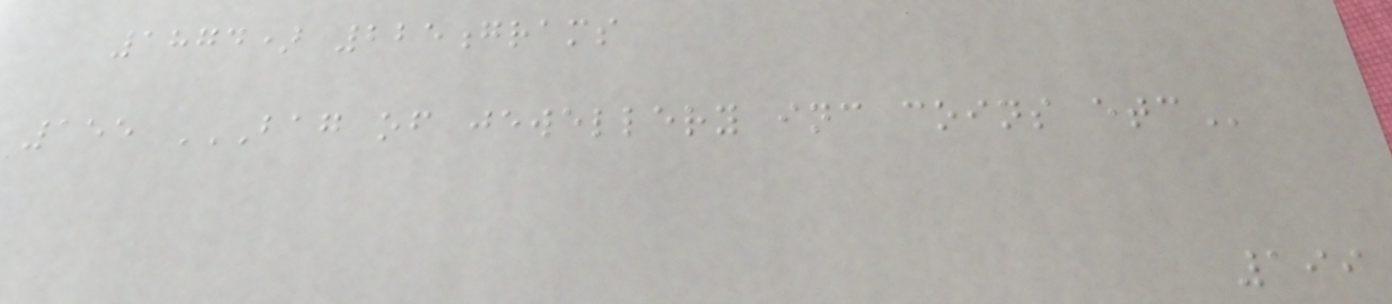1874) 225grams
155 BAG OF JEWELLERY INC COINS ETC
199
